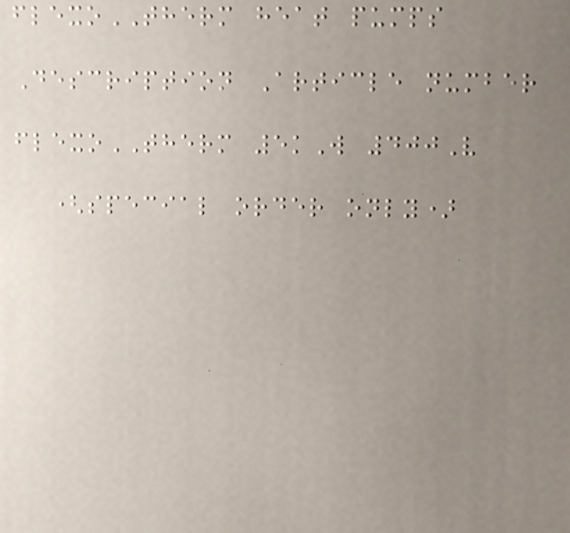flexoTHERM heat pumps
Description Article number
flexoTHERM 5kW 400V
(special order only)
